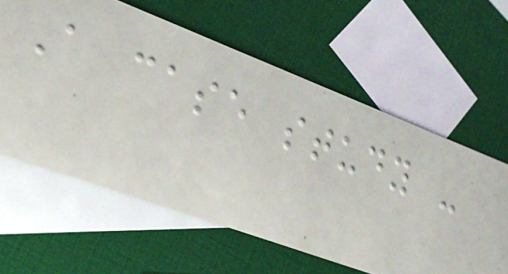A case study -
